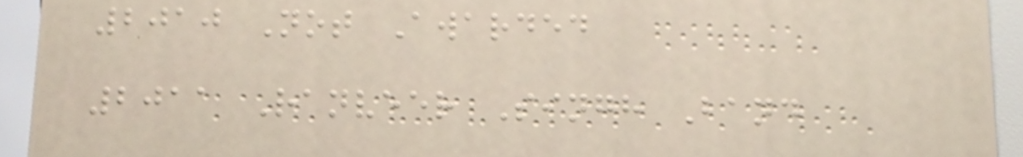2010 Not Awarded
2011 Ranveer Singh Band
